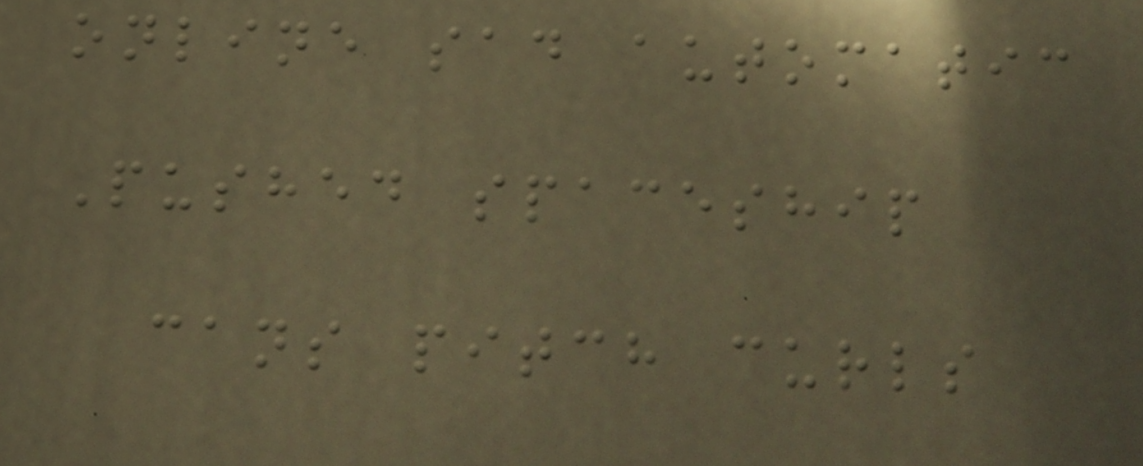online sad automatic
Pushed spaceship
cans pitch curls
